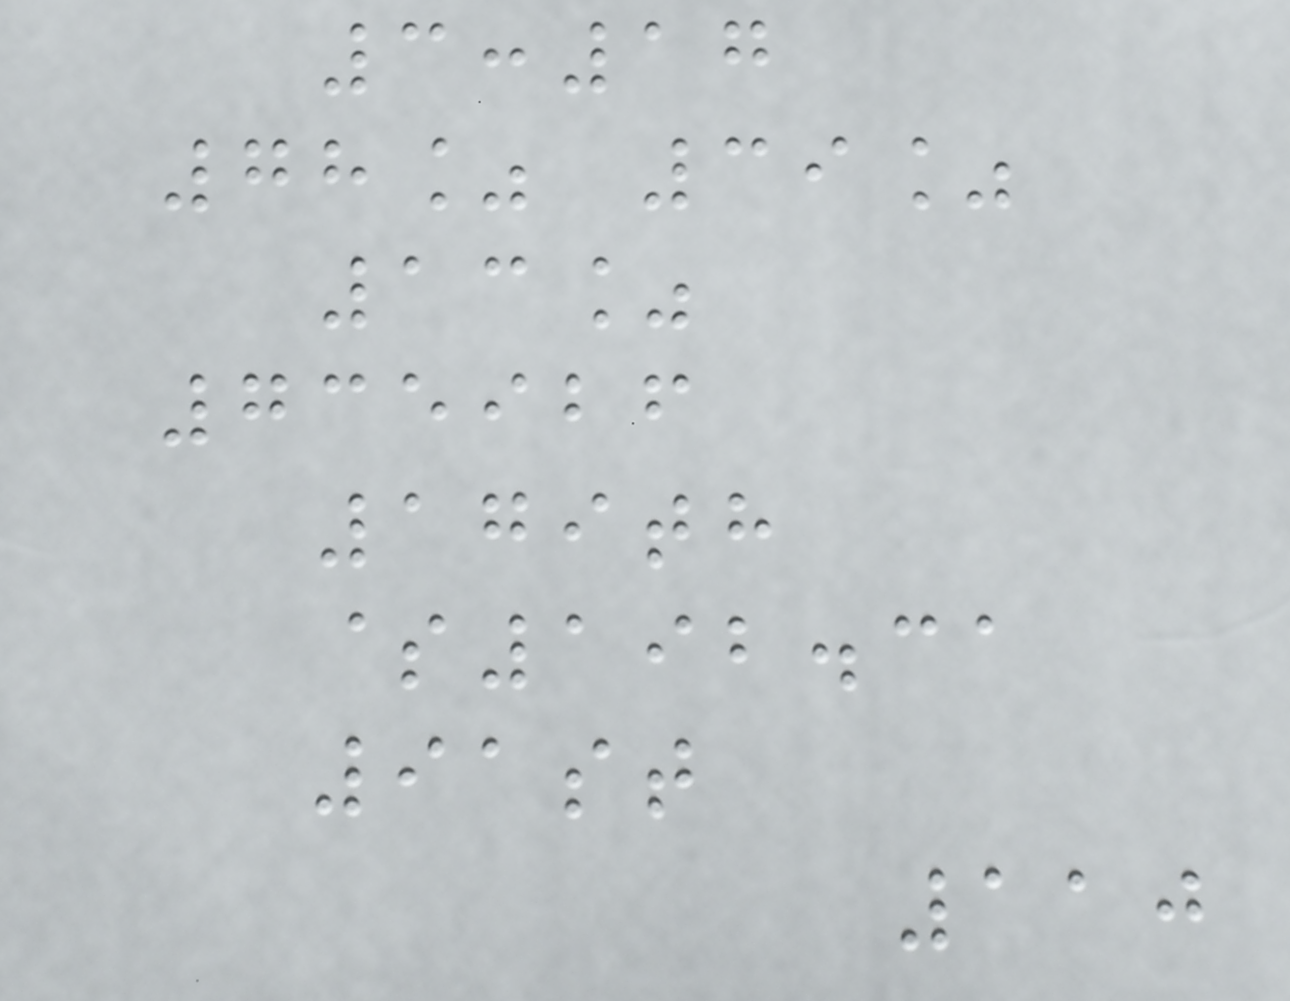3:17
78% 39%
13%
735926
179th
$192.31
91st
110
